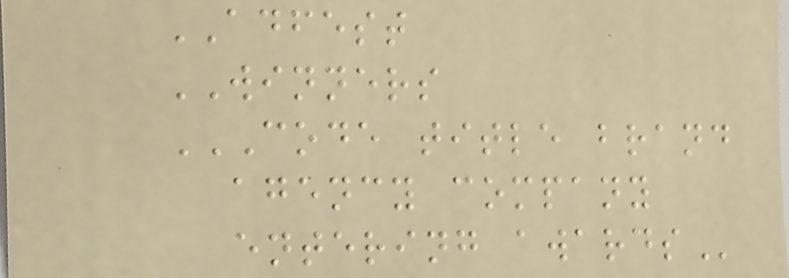ADFEST
WINNERS
CODE TITLE BRAND
AGENCY COMPANY
ENTERING AWARDS
